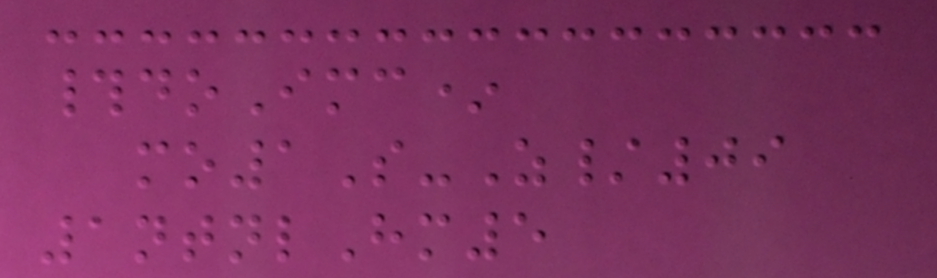#doImc*
mo1S-Z/09
1ntnlHm5
